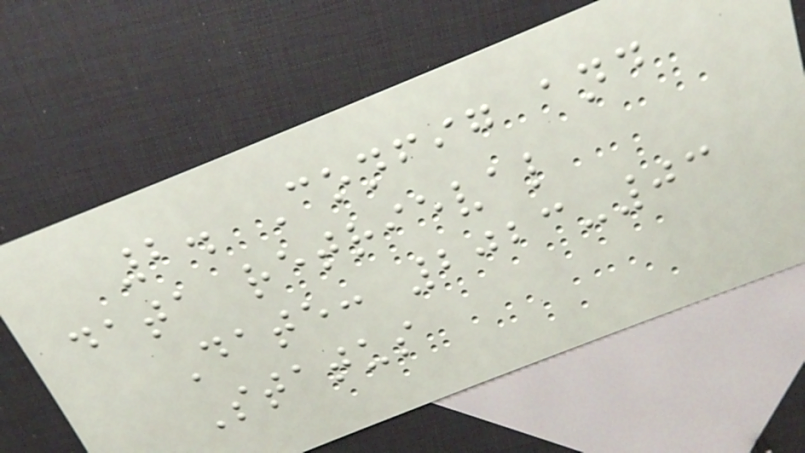2. Config and
data retrieval
Date: 2023-03
Status
